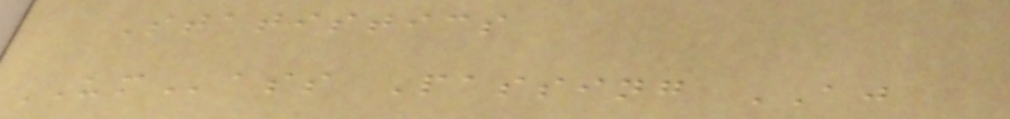Statistics
UMass Passing AJ
